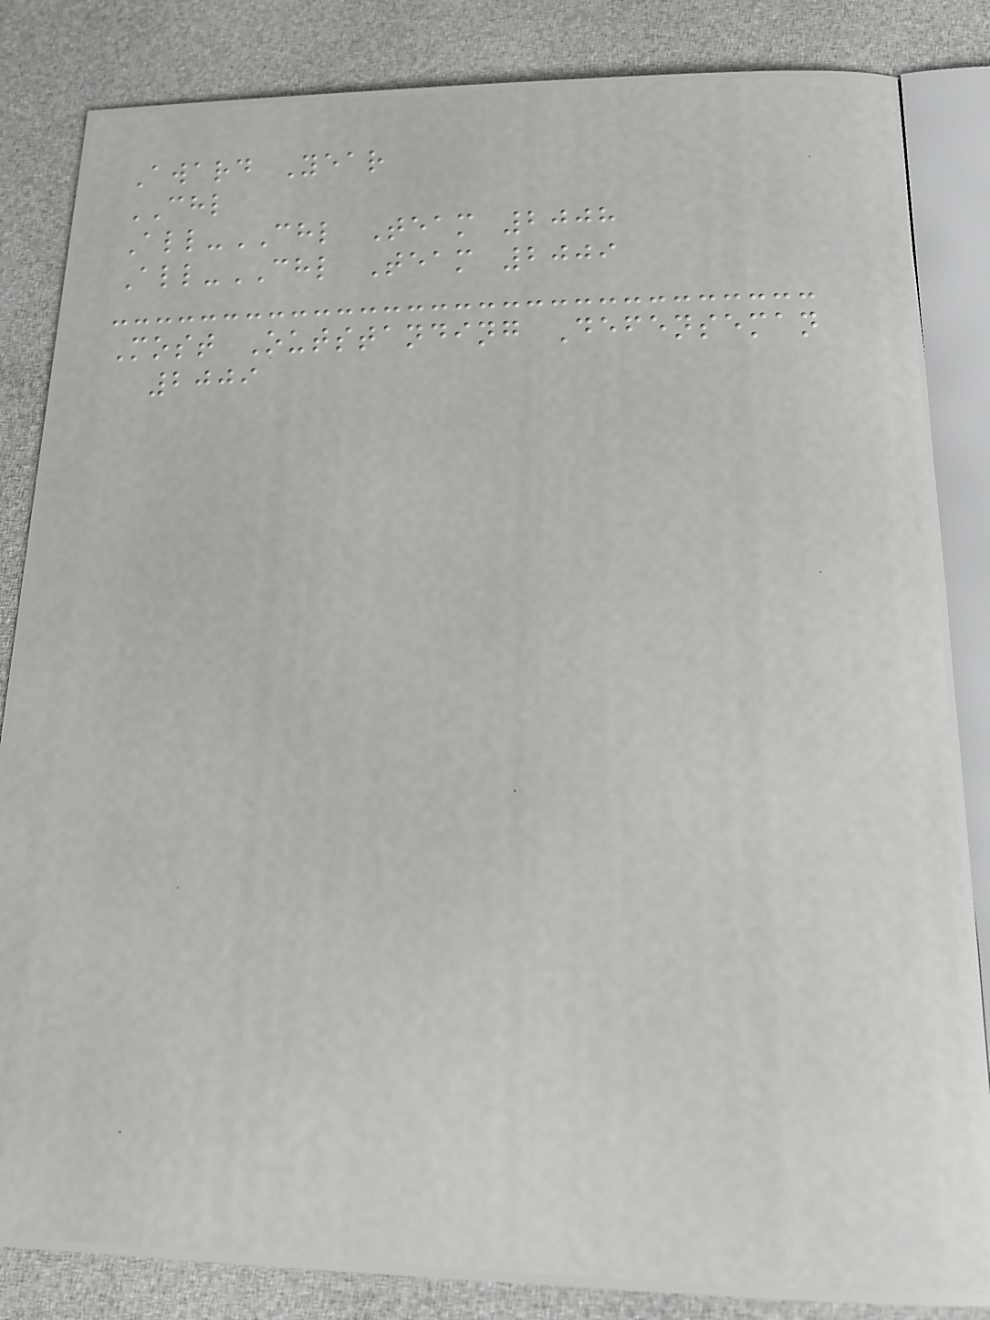Award Year
CHL
All-CHL Team 2008
All-CHL Team 2009
Most Outstanding Defenseman
2009
